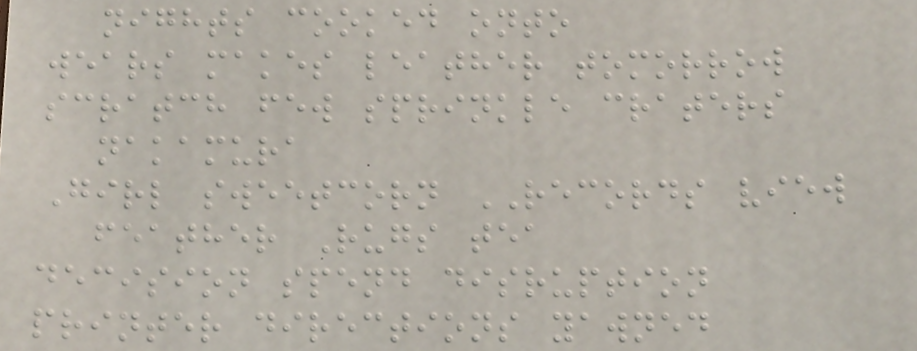nights cooked onto
wears makes leather tomorrow
scratch few sprinkle craters
nakamura
Girl sweetcorn RECORDS view
feather Rugs tea
decision spend disruption
printer directions yawned
